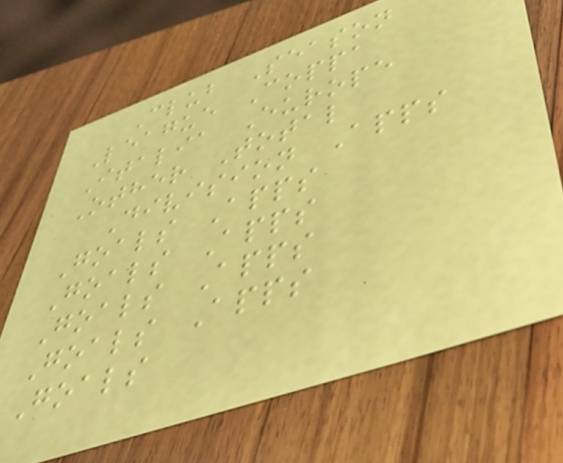Club Season
League Coppa
Italia Europe
Other Total
Division Apps
Goals Apps
Goals Apps
Goals Apps
Goals Apps
Goals
